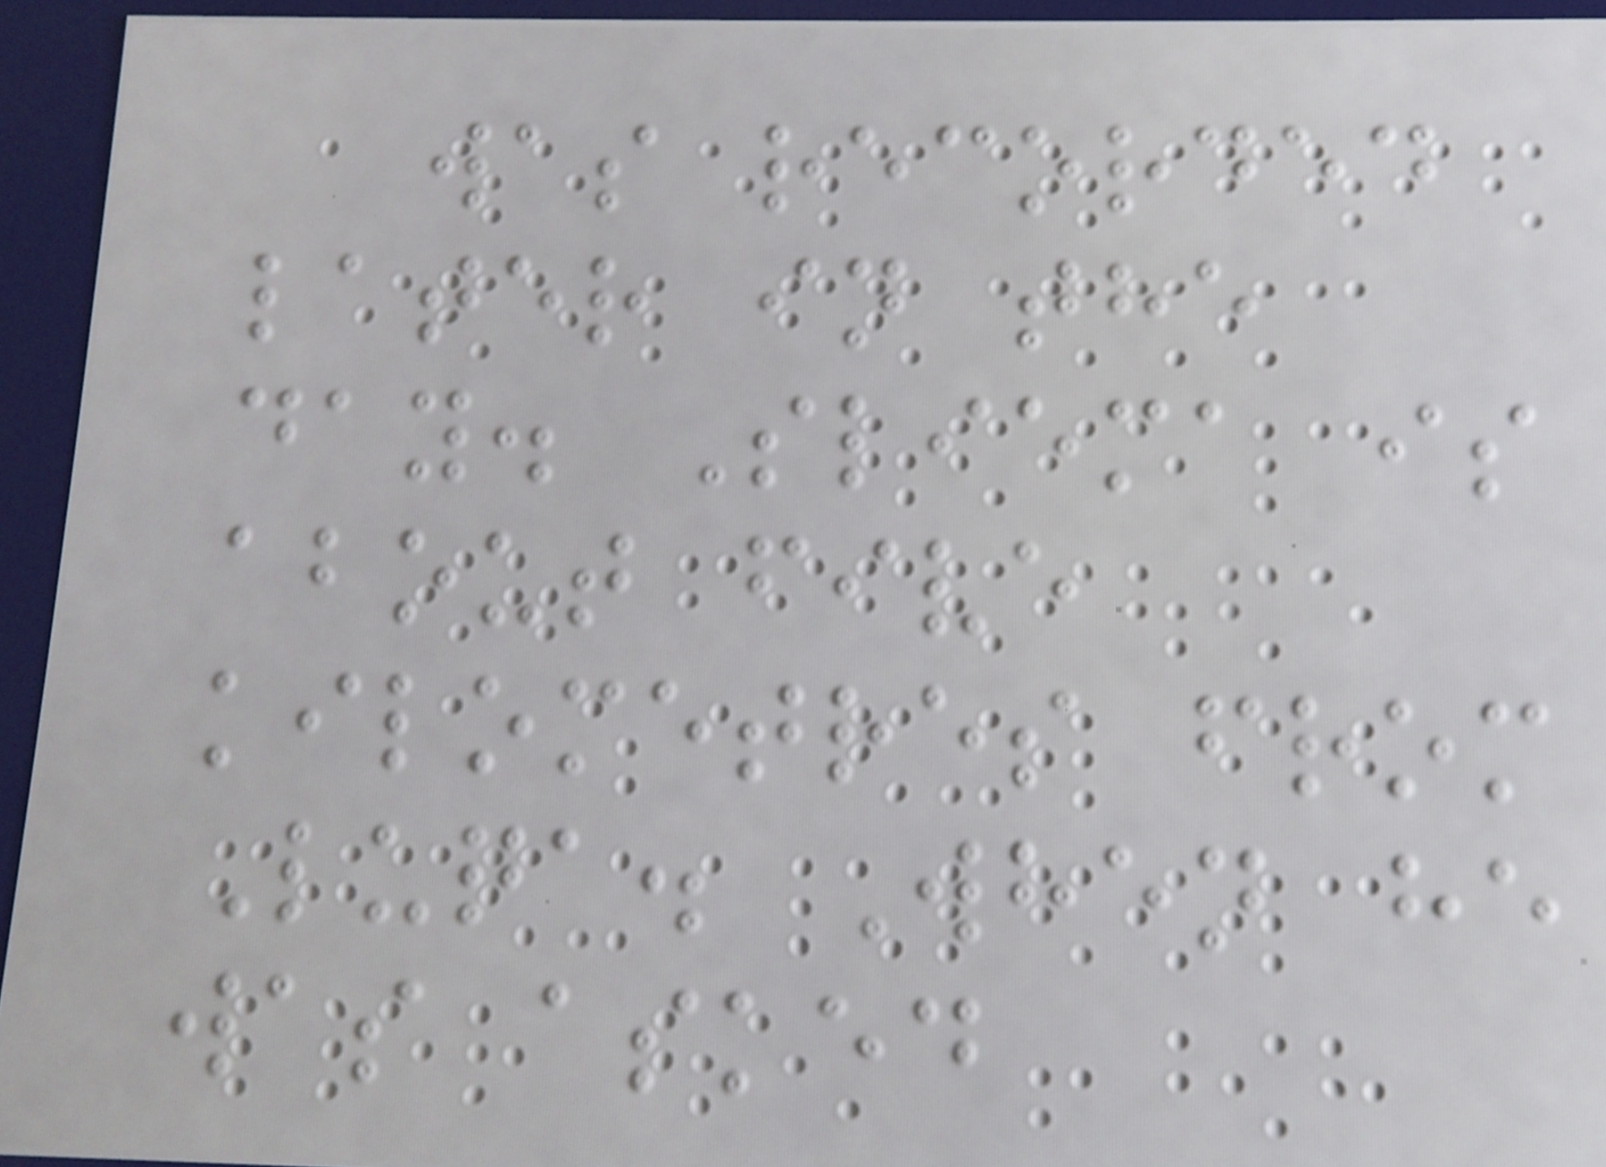was recorded
later in the
day. Sliema is
about five
kilometres from
Luqa. When he
was asked
